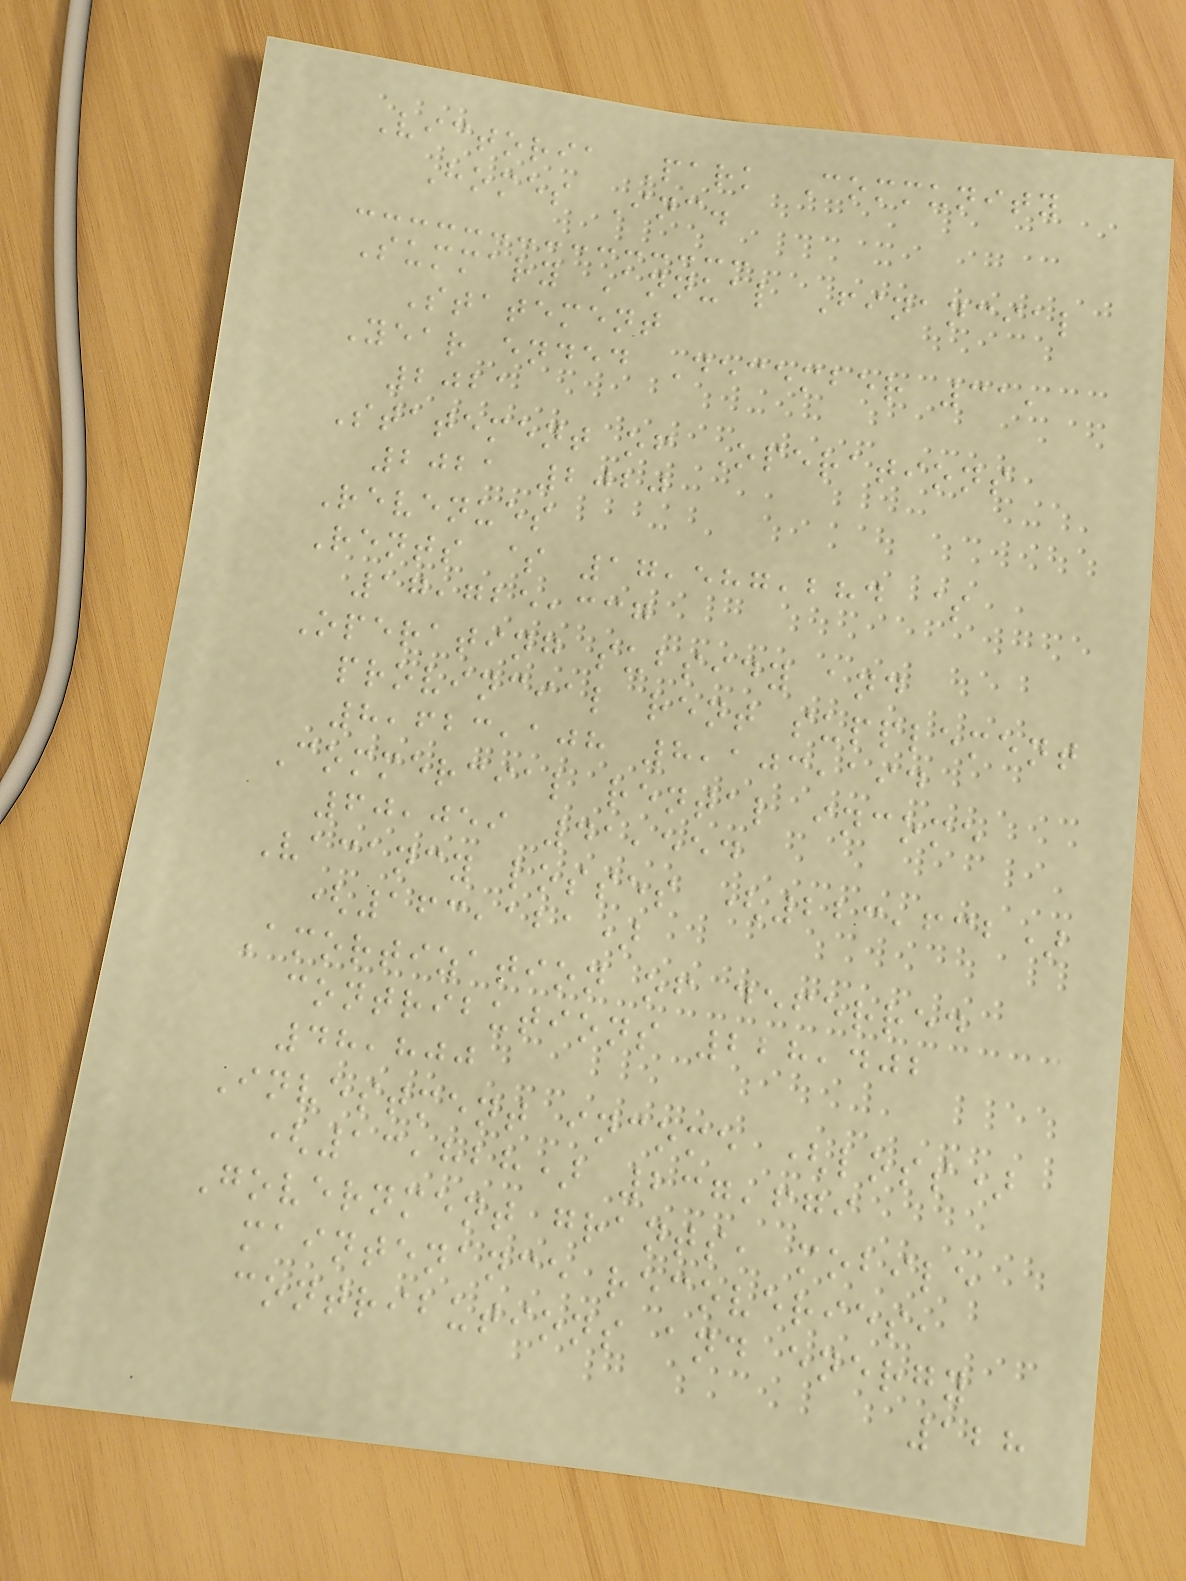Victoria Park Community
Homes Inc.
Summary Annual Financial
Statement
Year ended December 31,
2021
Statement of Operations
2021 2020
Revenues
Rents $ 17,587,284 $
17,725,337
Operating subsidy and
provincial rent supplement
8,623,108 8,103,194
Commercial rental income
60,059 41,554
Vacancy losses (223,632)
(163,121)
Amortization of deferred
contributions 228,402
48,800
Investment income (loss)
(13,828) 237,679
Government grants, mobile
maintenance recoveries,
contributions and energy
128
